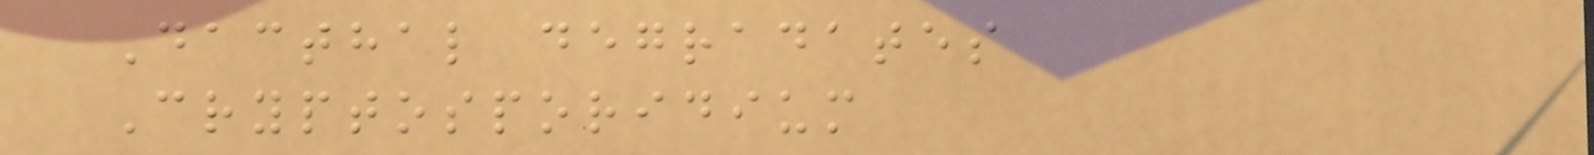Dacthal degradates
Cryptosporidium
